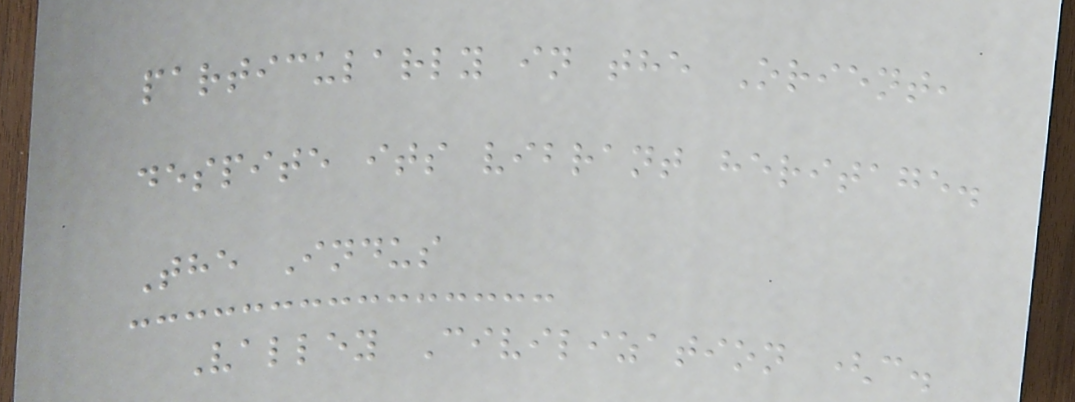particularly in the Orient,
despite its vibrant heritage.
The Indus
Valley Civilization (c.
